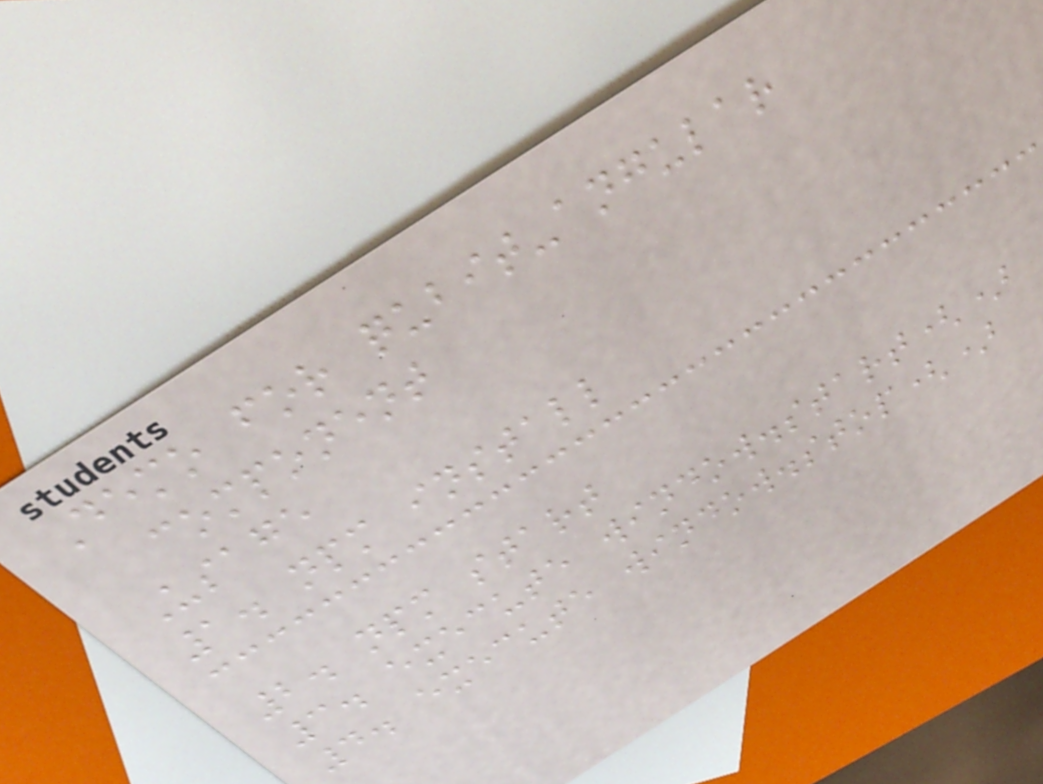Demo for qubit-angular
component
Usage
1. npm install
2. npm start
3. execute window.start()
4. execute window.stop()
